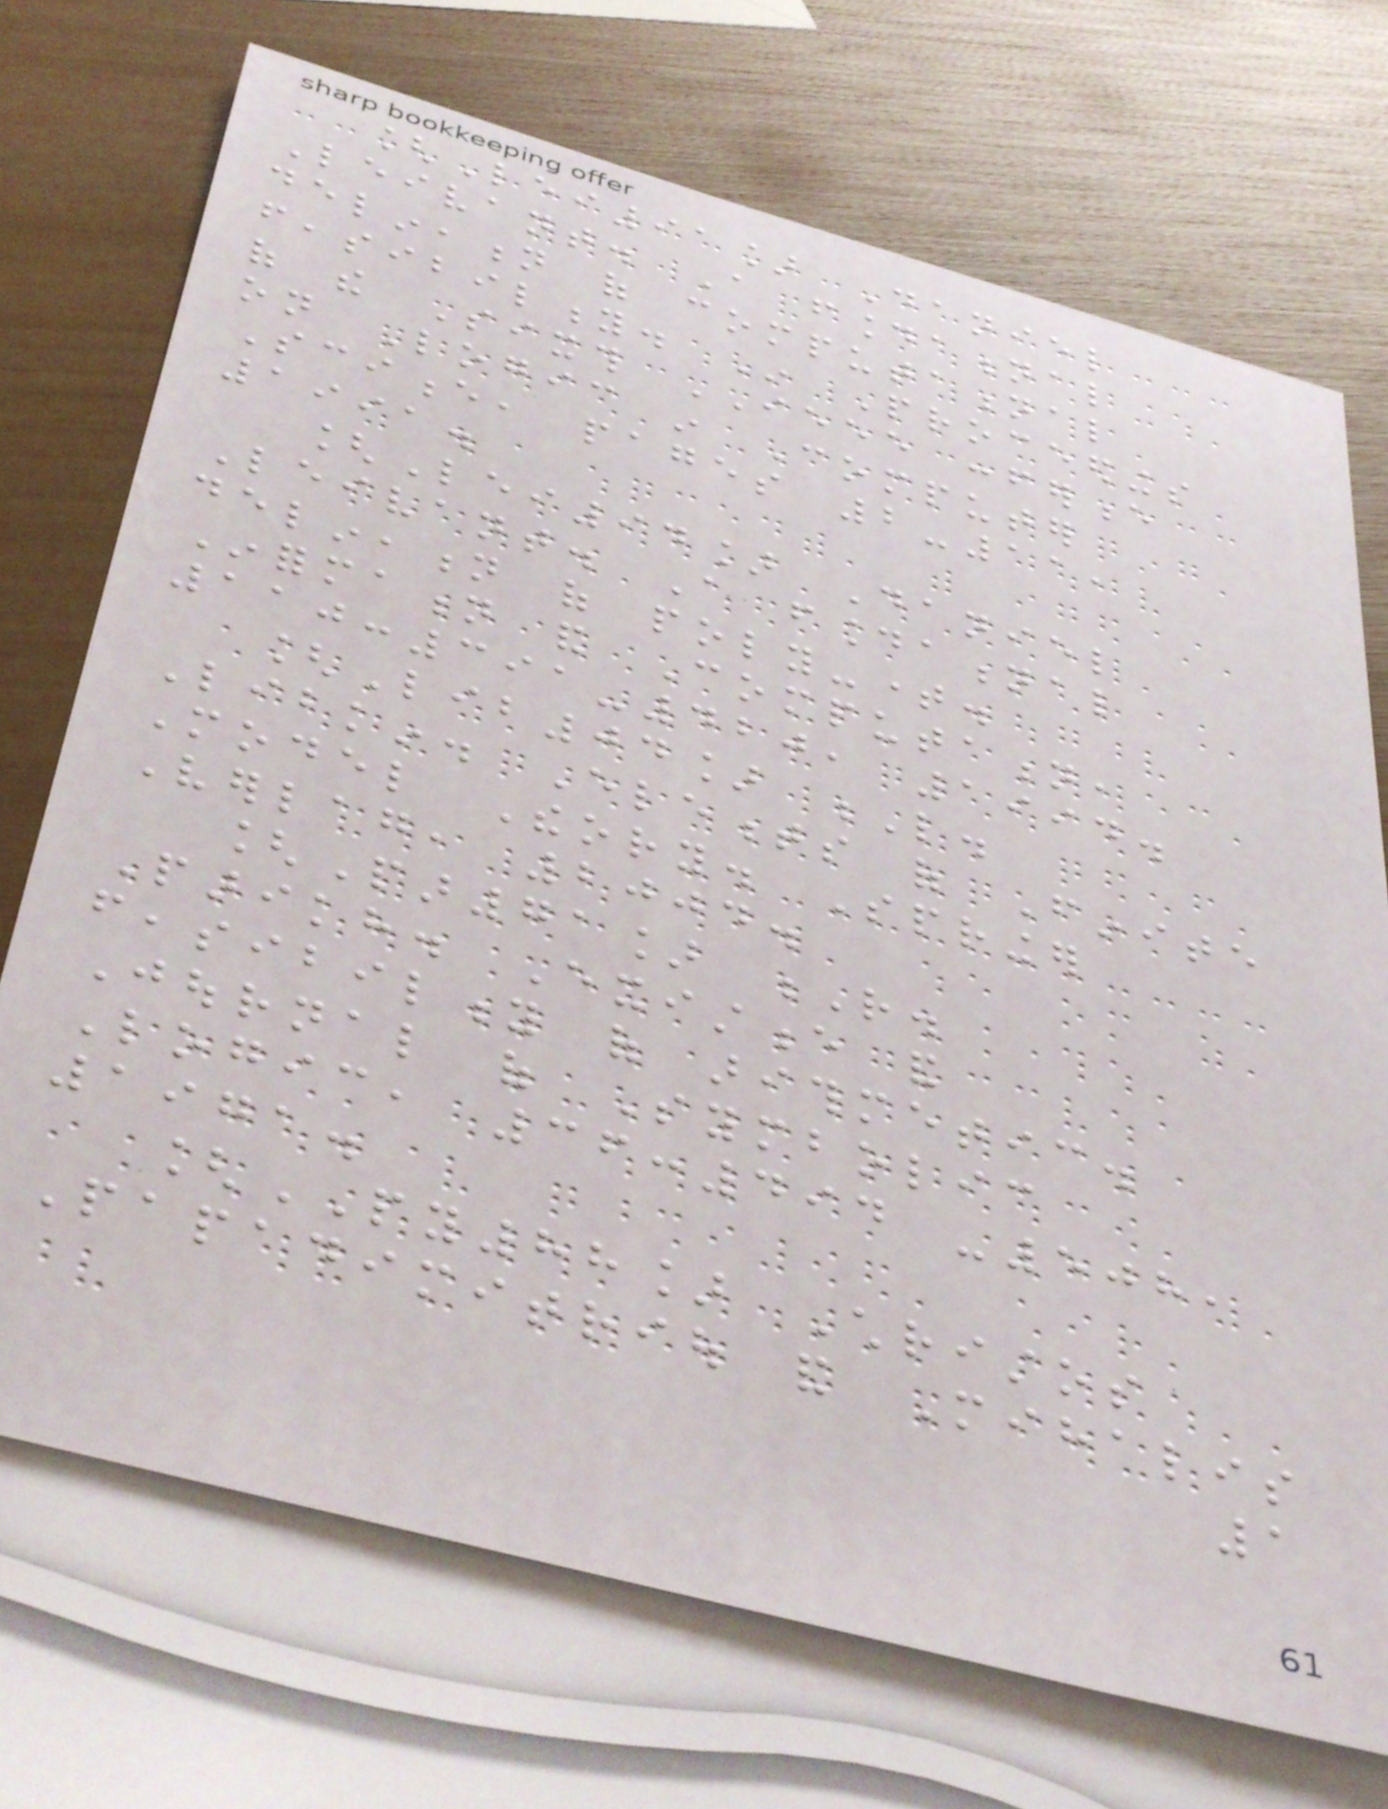[Lei91] Daniel
Leivant. A foundational
delineation of computational
feasibility. In Proceedings
of the Sixth IEEE conference
on Logic in Computer
Science, pages 2-11,
1991.
[Lei94] Daniel
Leivant. A foundational
delineation of poly-time.
Information and Computation,
110:391-420, 1994.
[Lib04] L.
Libkin. Elements of Finite
Model Theory. Springer
Verlag, 2004.
[Par71] R.
Parikh. Existence and
feasibility of arithmetic.
Journal of Symbolic
Logic, 36:494 -508,
1971.
[PY88] Christos
Papadimitriou and Mihalis
1
